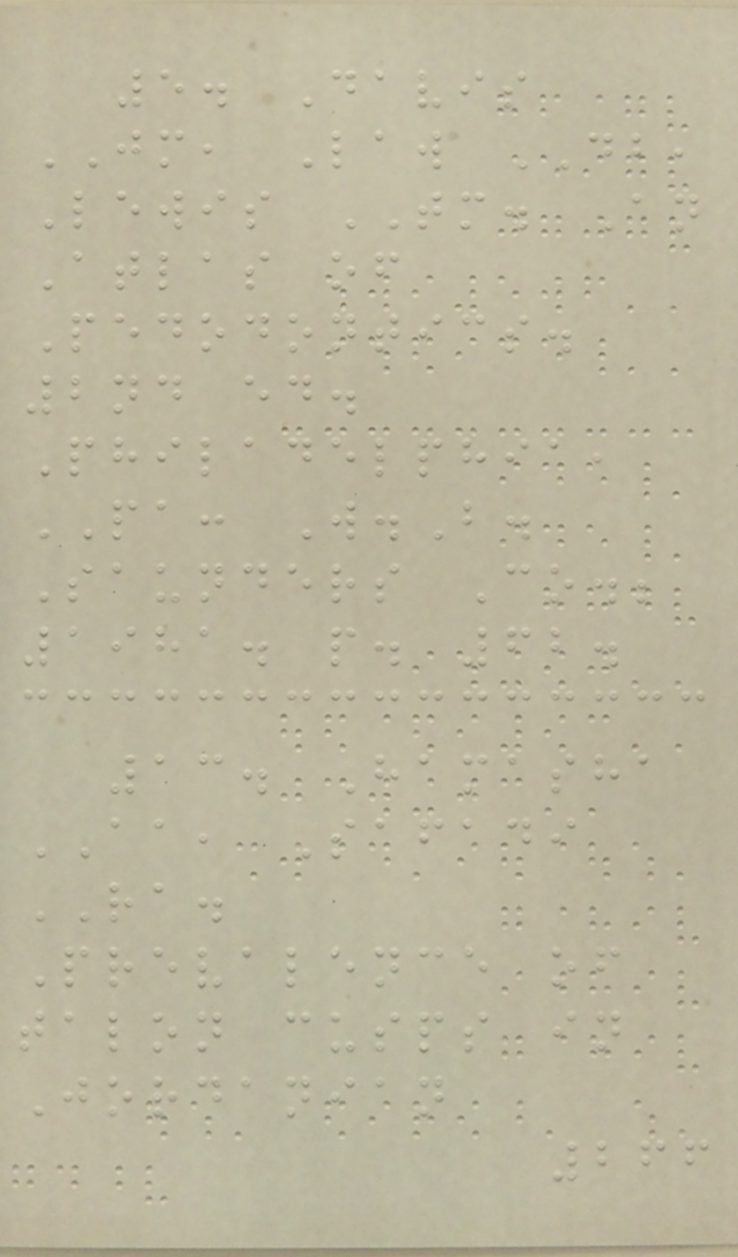5. Davis
JM, Law DB,
Lewis TM. An
Atlas of
Pedodontics.
2nd ed.
Philadelphia,
PA: W.B.
Saunders Co.;
1981. p. 62.
13. Hamasha
AA, Safadi
RA.
Prevalence of
talon cusps in
Jordanian
266
